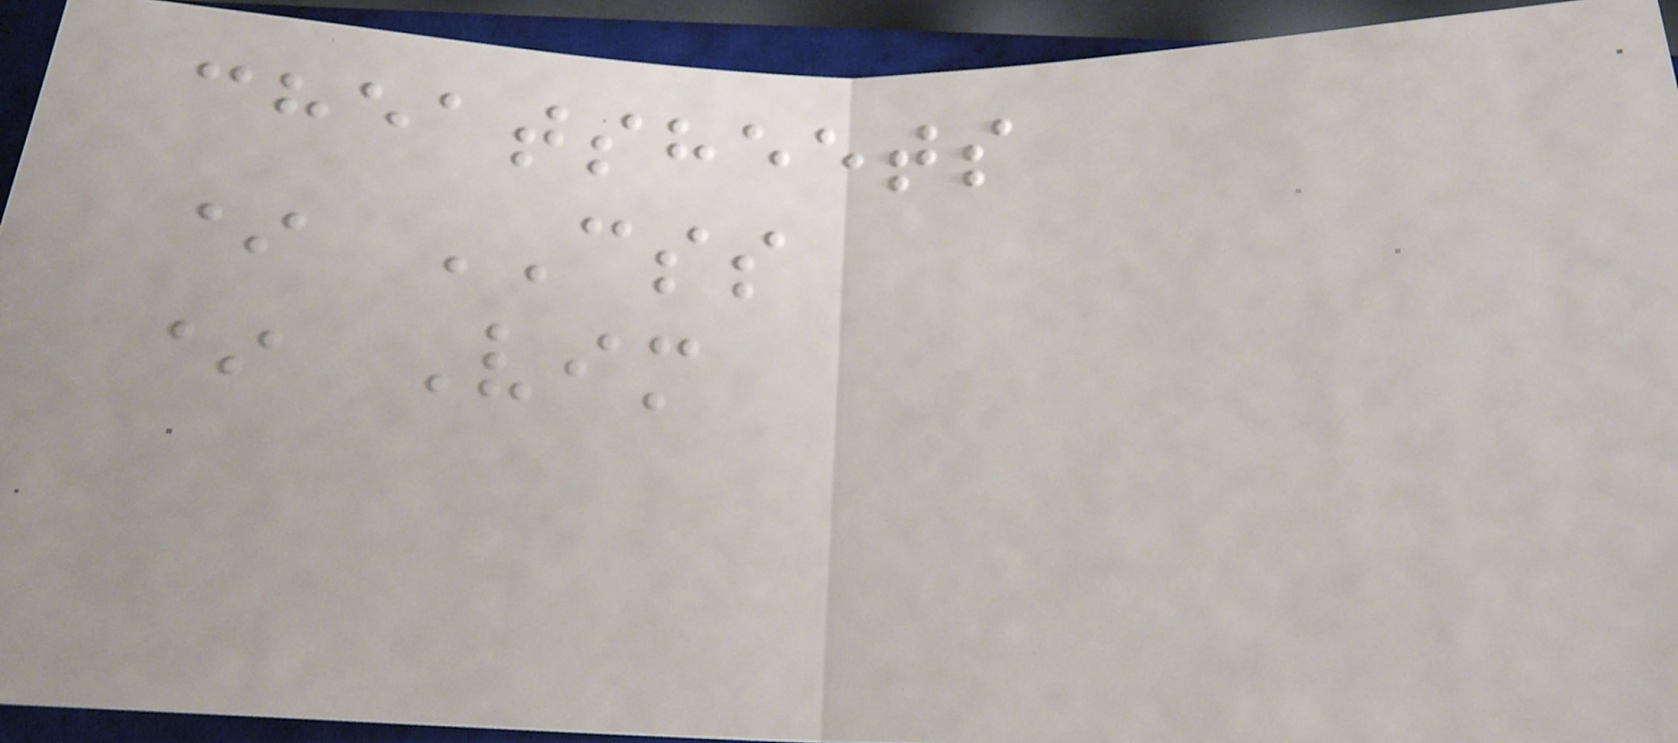cheatsheets
* CSS
* Vim
